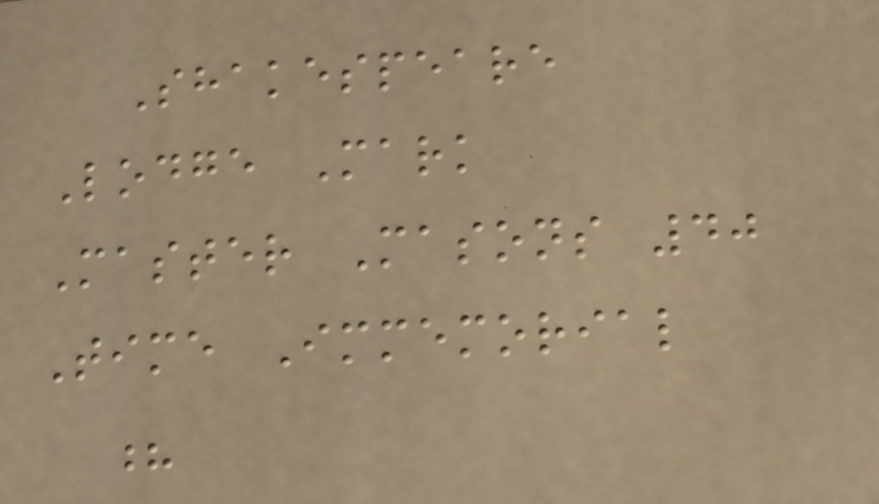Shakespeare
Lodge Mark
Master Masons 40
Time Immemorial
?
